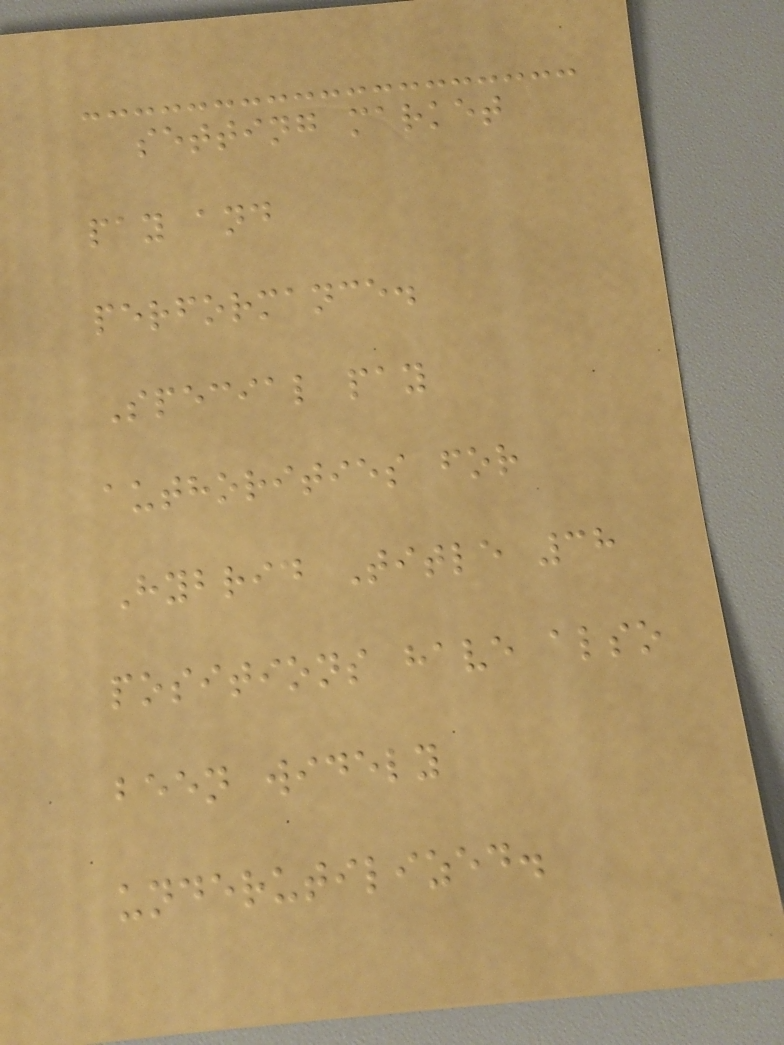setting market
pay and
performance.
Special pay
authorities for
Hybrid Title 38
positions have also
been widely
underutilized.
